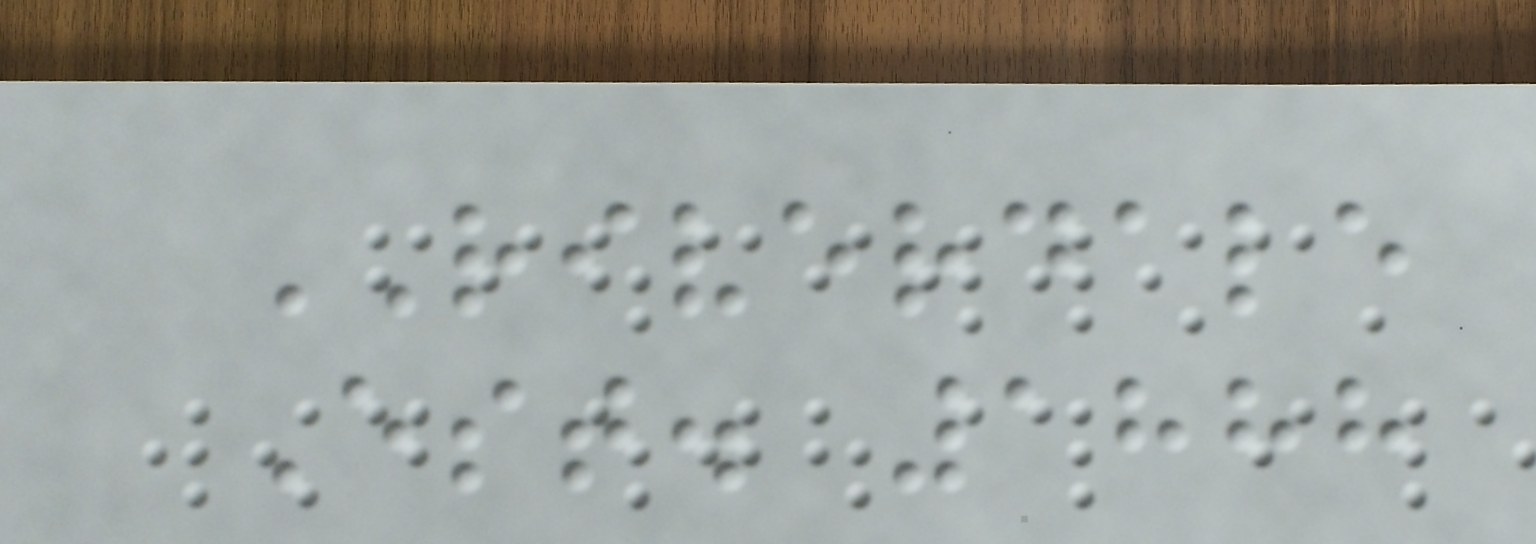RIVERDALE
Est. 1888
